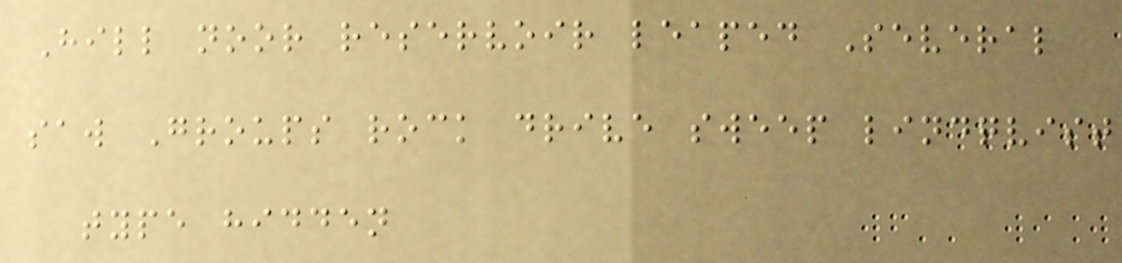Hill noor reservoir leaped Several
saw Groups rock drive sweep lindqvist
type hidden
